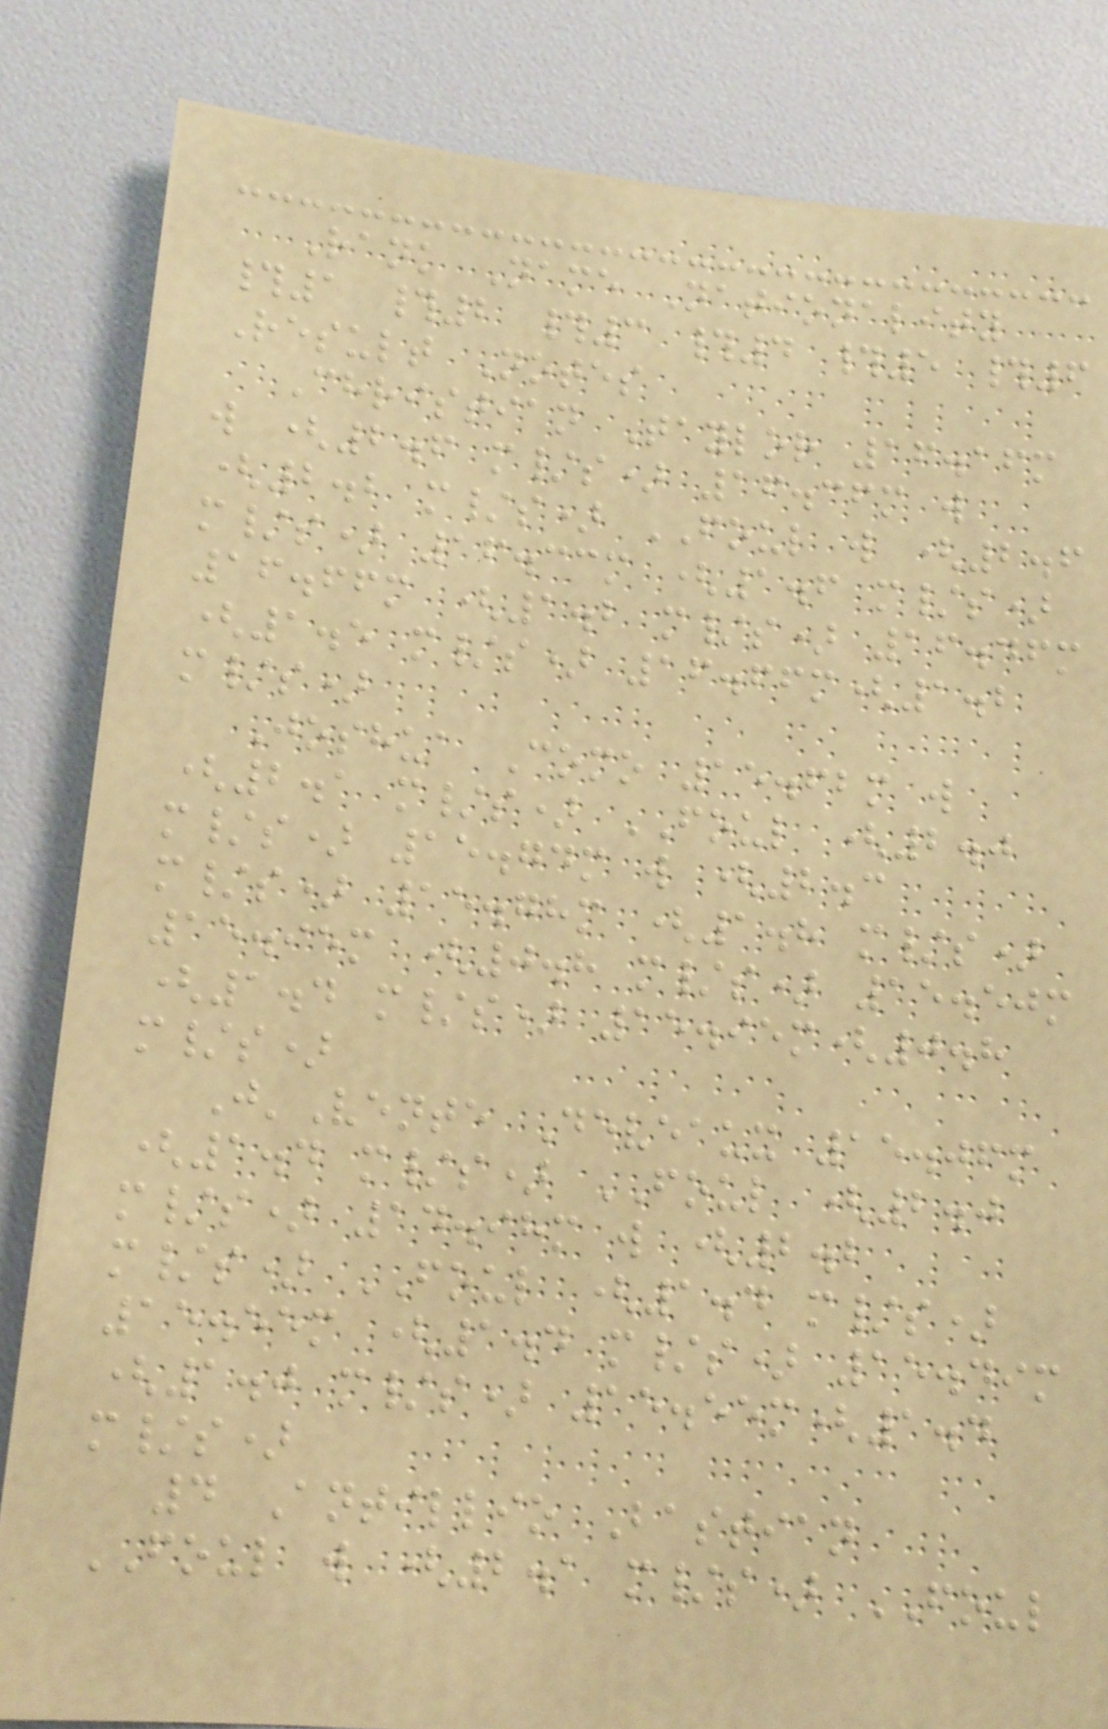Rank Name Nationality
#1 #2 #3 #4 #5 #6
Result Notes
Christian Taylor 16.16m
w (2.6 m/s) 16.36m w
(2.2 m/s) FOUL w (2.6
m/s) 16.33m (1.6 m/s)
16.66m (1.2 m/s) 16.46m
(1.5 m/s) 16.66m(1.2
m/s)
Joshua Como 15.62m w
(2.1 m/s) FOUL (2.0
m/s) 15.74m w (2.3
m/s) 15.78m (1.8 m/s)
15.95m (0.8 m/s) 15.50m
(1.4 m/s) 15.95m(0.8
m/s)
J'Vente Deveaux 15.06m
(1.4 m/s) FOUL (2.0
m/s) 14.98m w (2.2
m/s) FOUL (1.4 m/s)
15.55m (1.4 m/s) 15.49m
(1.0 m/s) 15.55m(1.4
m/s)
4 Antillio Bastian
FOUL w (2.1 m/s) FOUL
